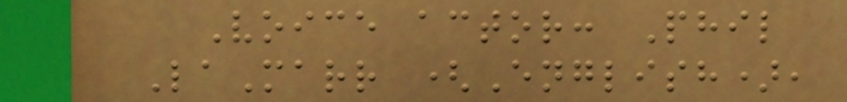Voice actor: Phil
LaMarr (English),
